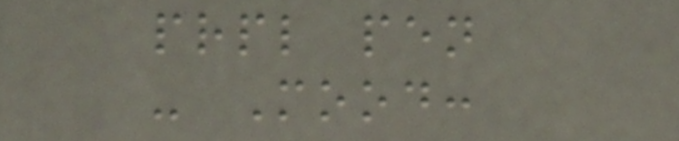prpl pen
- Mood:
